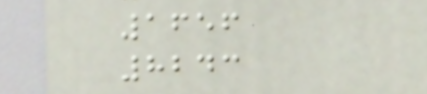1656
8243
